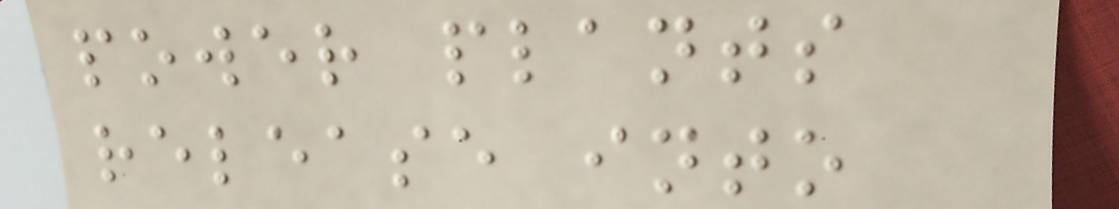power plants
release into
